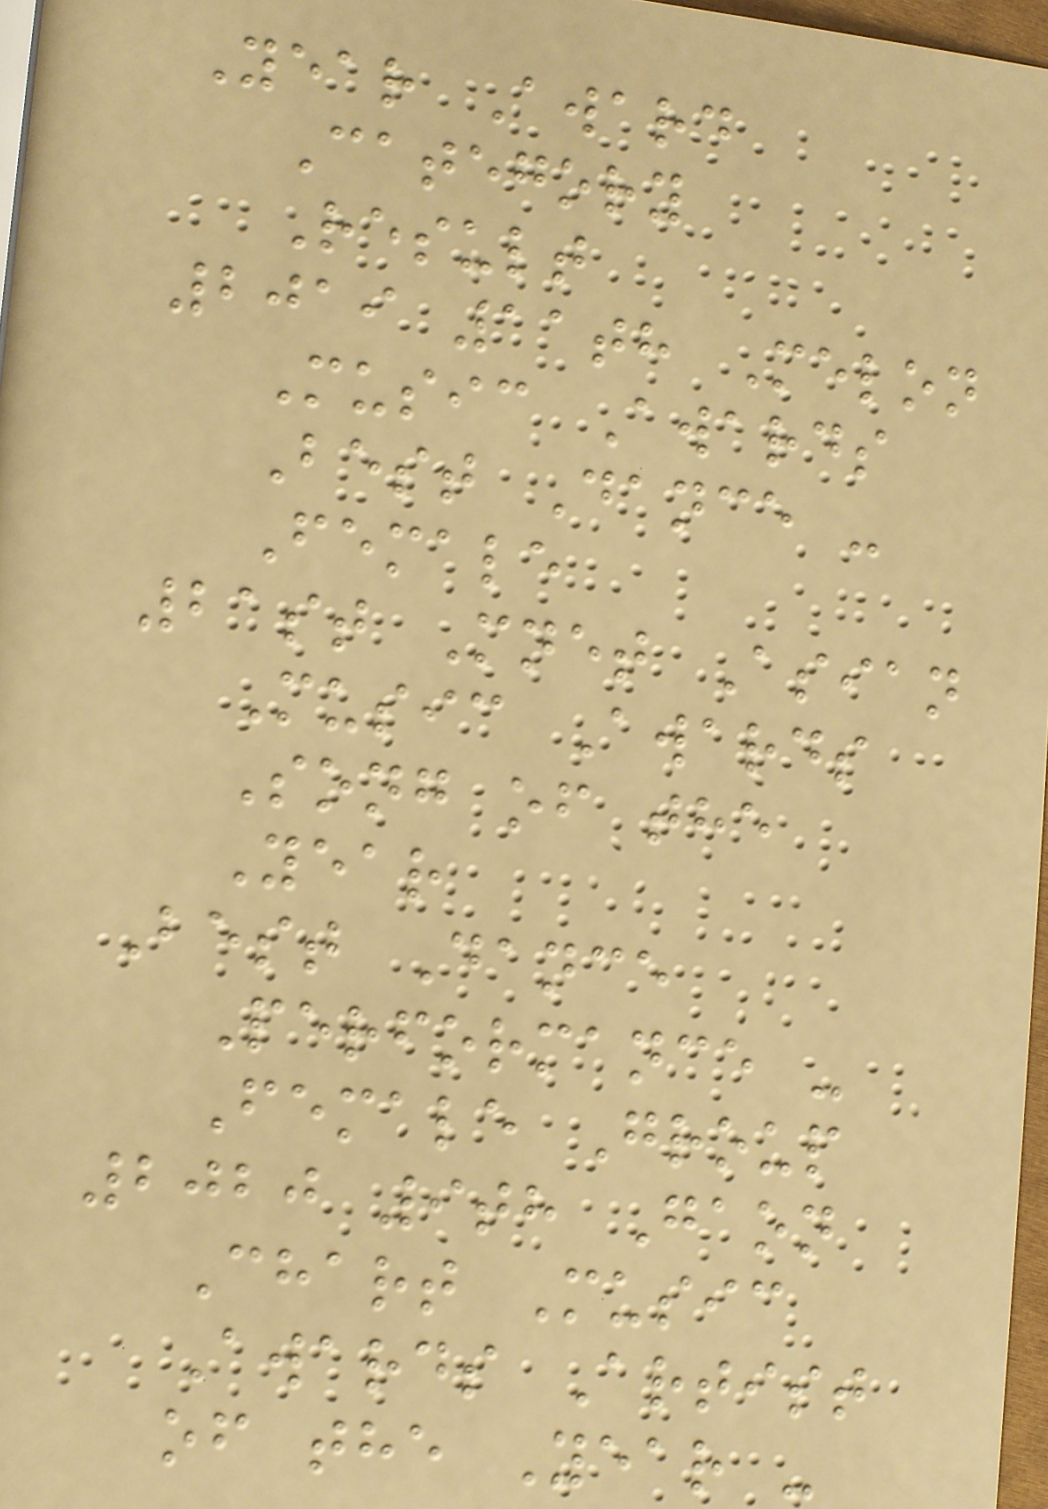Year Award
Category
Result
2019 11th Melon
Music Awards
Best Dance -
Female
21st Mnet Asian
Music Awards
Song of the
Year
Best Dance
Performance -
Female Group
2020 9th Gaon
Chart Music
Awards Artist
of the Year -
